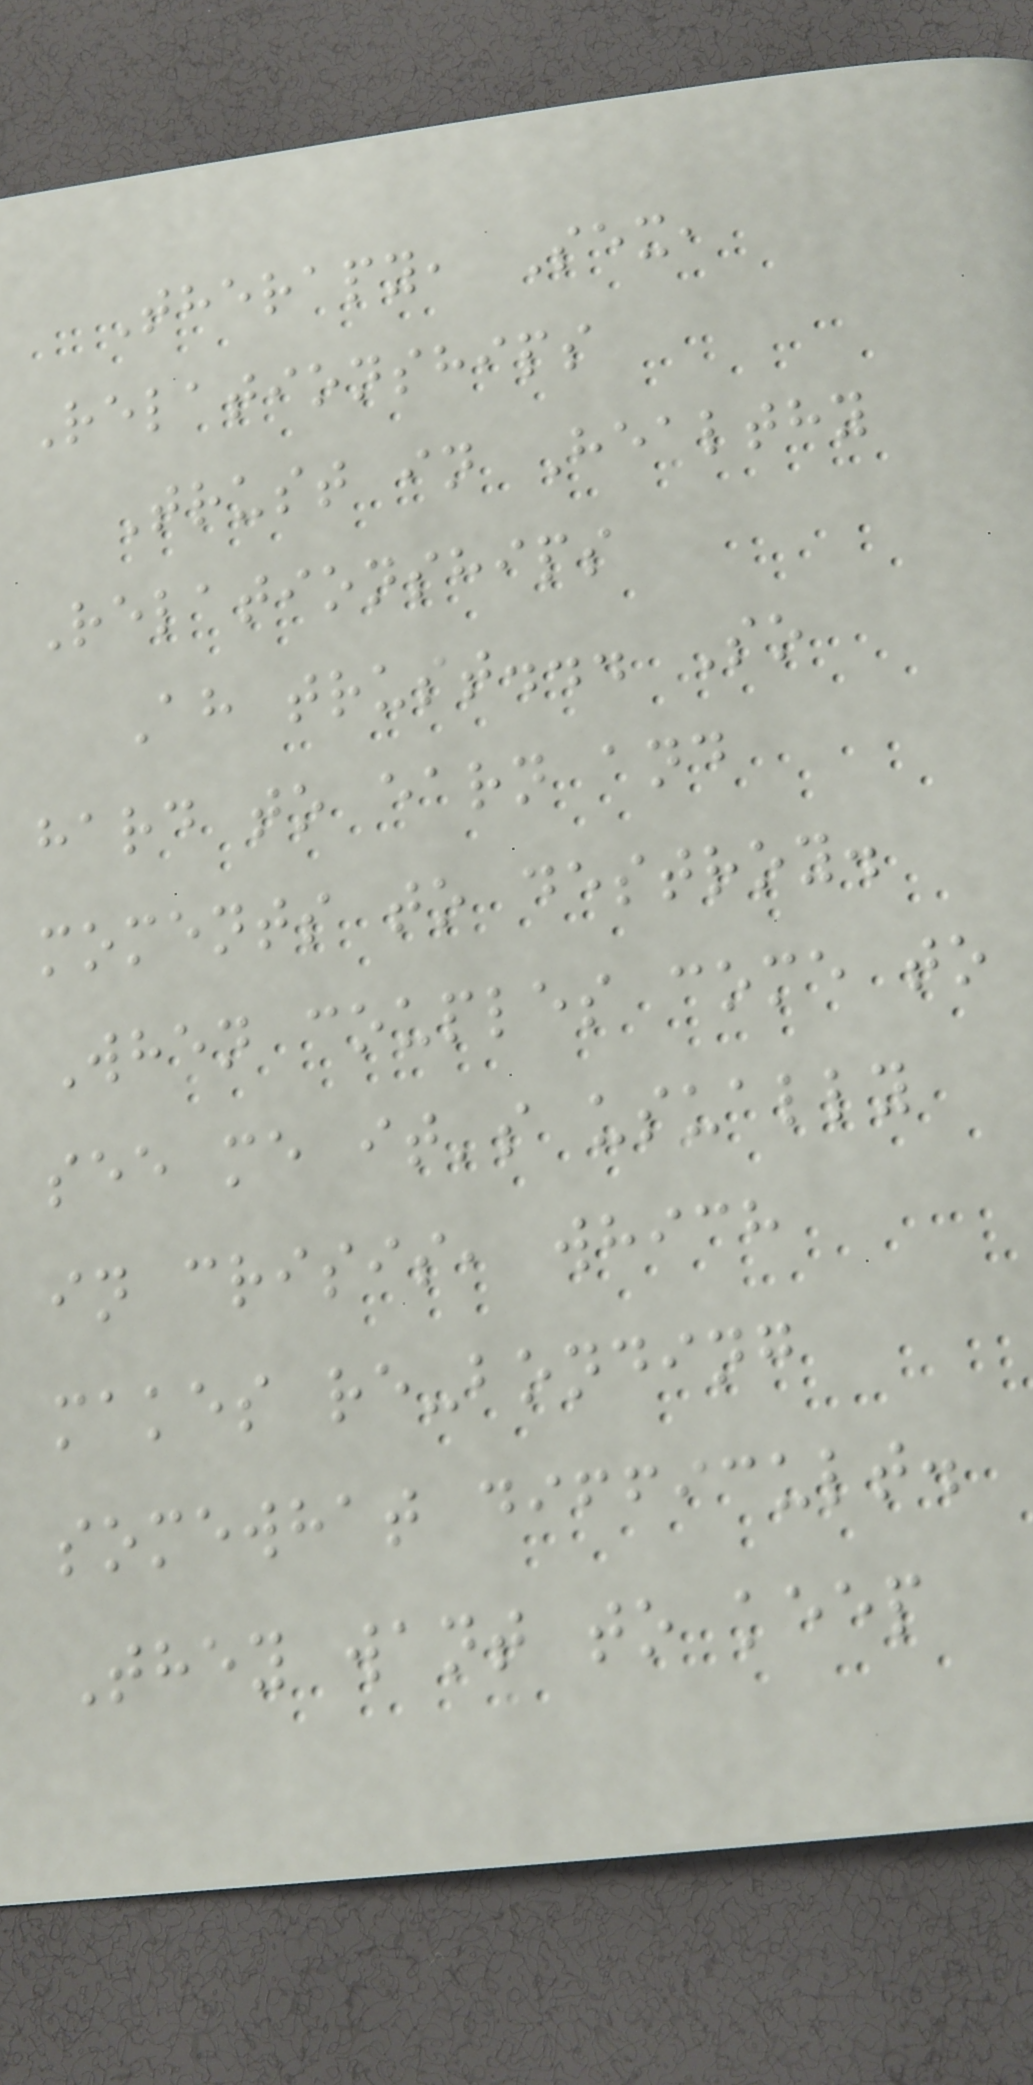Therapy, Sex,
Relationships
Trust in Healthy
Relationships
Ah trust... So
hard to earn and
moments to destroy.
When couples come to
see me it's usually
in crisis, which
makes re-bonding
somewhat difficult.
They want to keep
